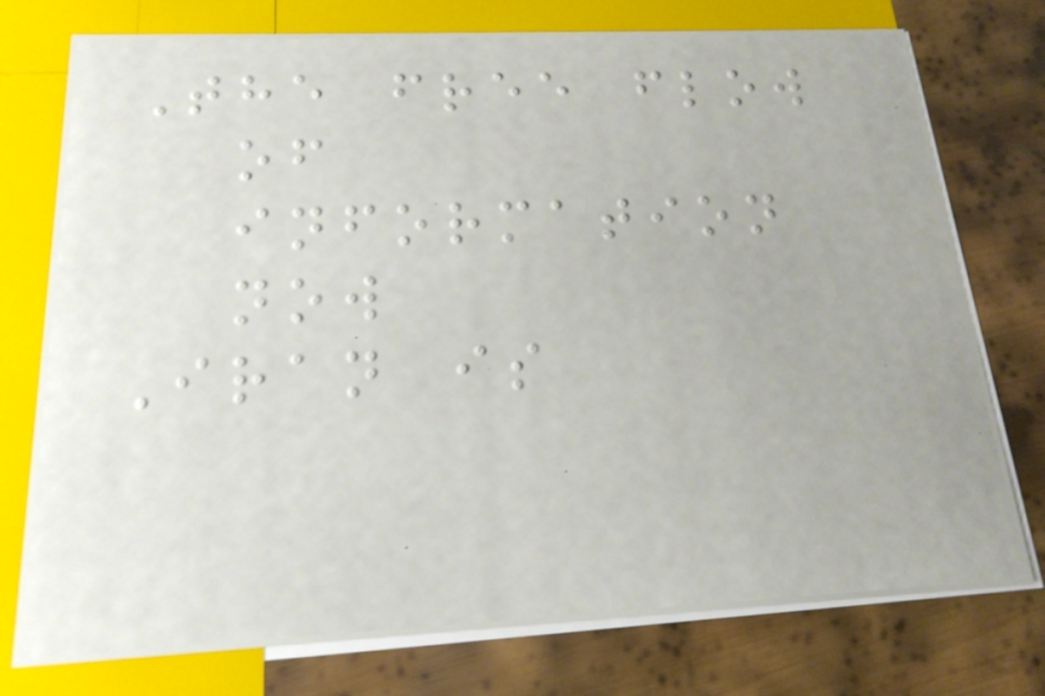The free flow
of
information
now
Iran is
